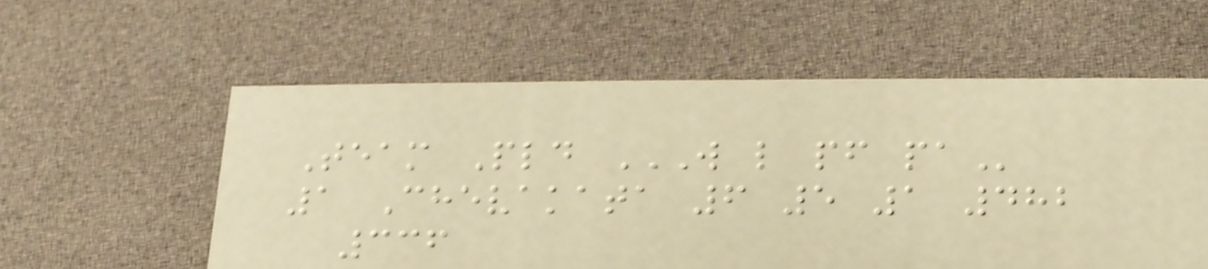Team Pld W L PF PA
1 Chevakata 6 5 1 482
336
